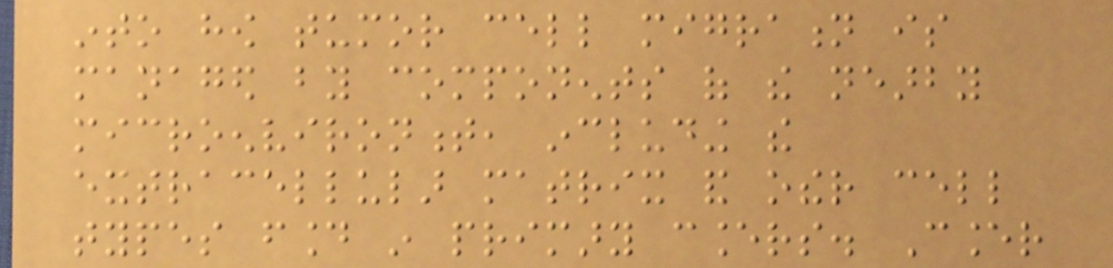into how tumor cell migration is
managed by components of the nearby
microenvironment, including the
extracellular matrix and other cell
types found in primary cancers. Cancer
